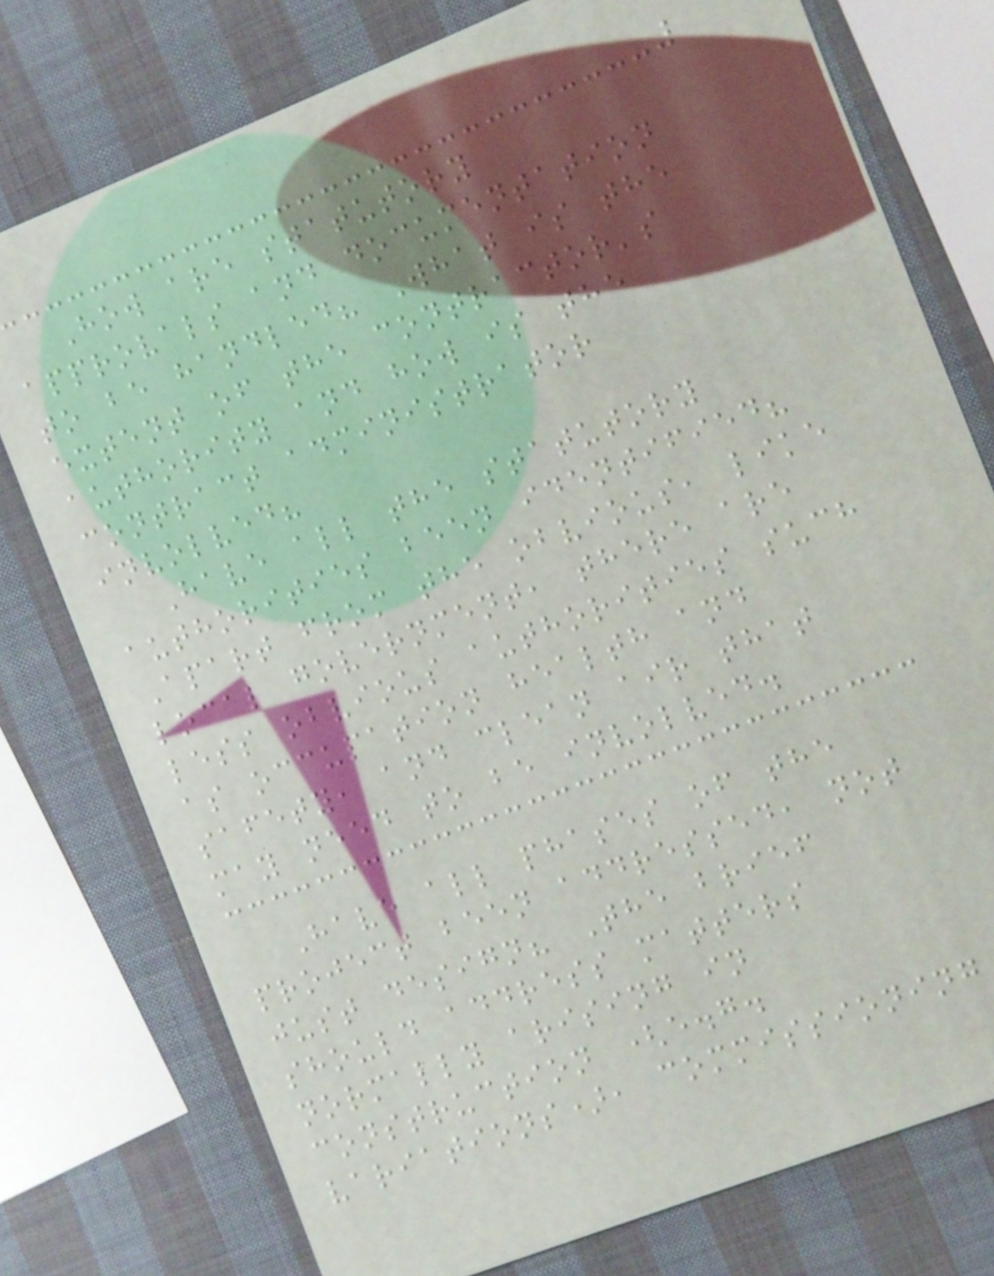How are statutory
approvals and documentation
to be handled? What is the
extent of the contractor's
authority and how is the
contract administrator
involved?
Have all the statutory
authorities been identified?
Apart from the obvious, like
local government, there are
less obvious authorities such
as occupation health and
safety, and clean air that
may need to be involved.
Have all phases of the
project been addressed, not
just design? The brief
should address matters
normally arising in
construction (e.g.
variations), commissioning
